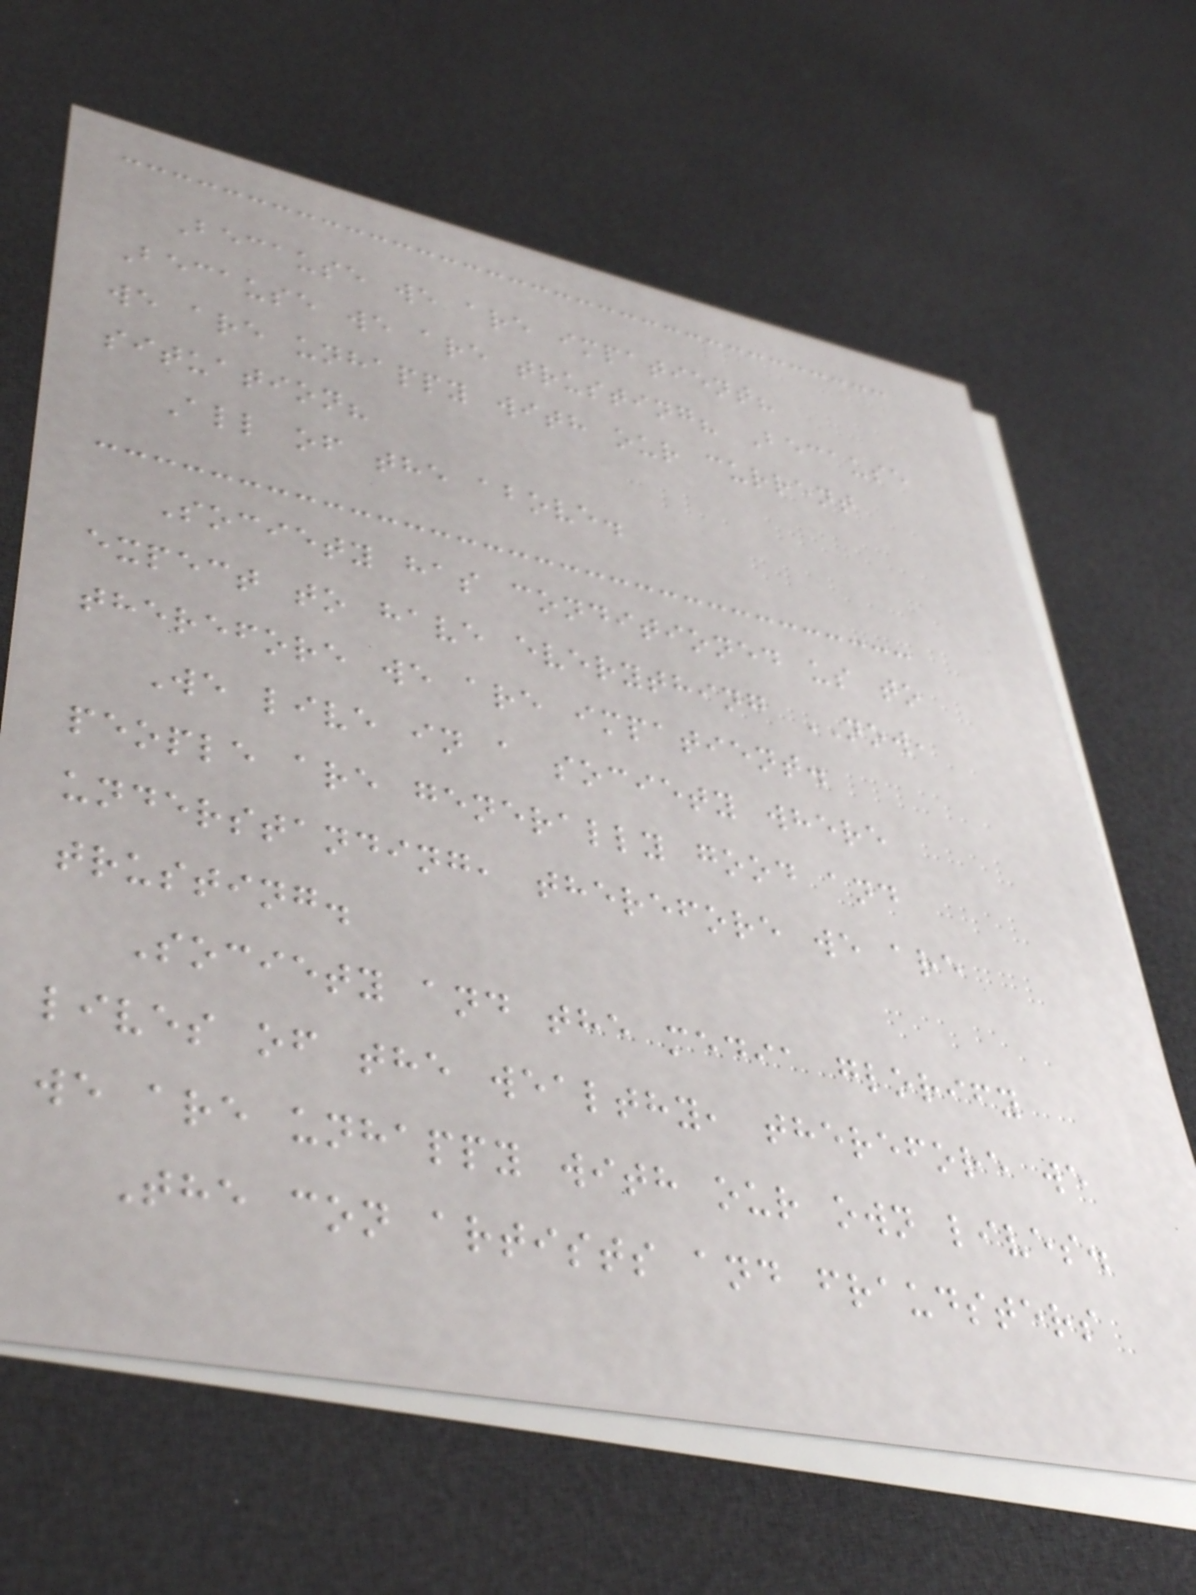Because we are impatient?
Because we are trusting? Because
we are unhappy with our current
situation?
All of the above.
Society has conditioned us to
expect to have everything NOW,
therefore we are impatient.
We live in a society where
people are generally good and
understanding, therefore we are
trusting.
Society and the media glorify
lives of the wealthy, therefore we
we are unhappy with our own lives.
The con artists and fraudsters
